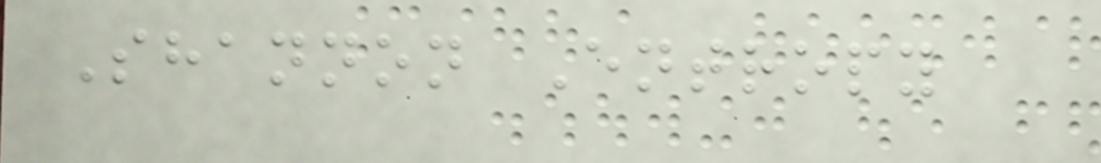Shannon Entropy
